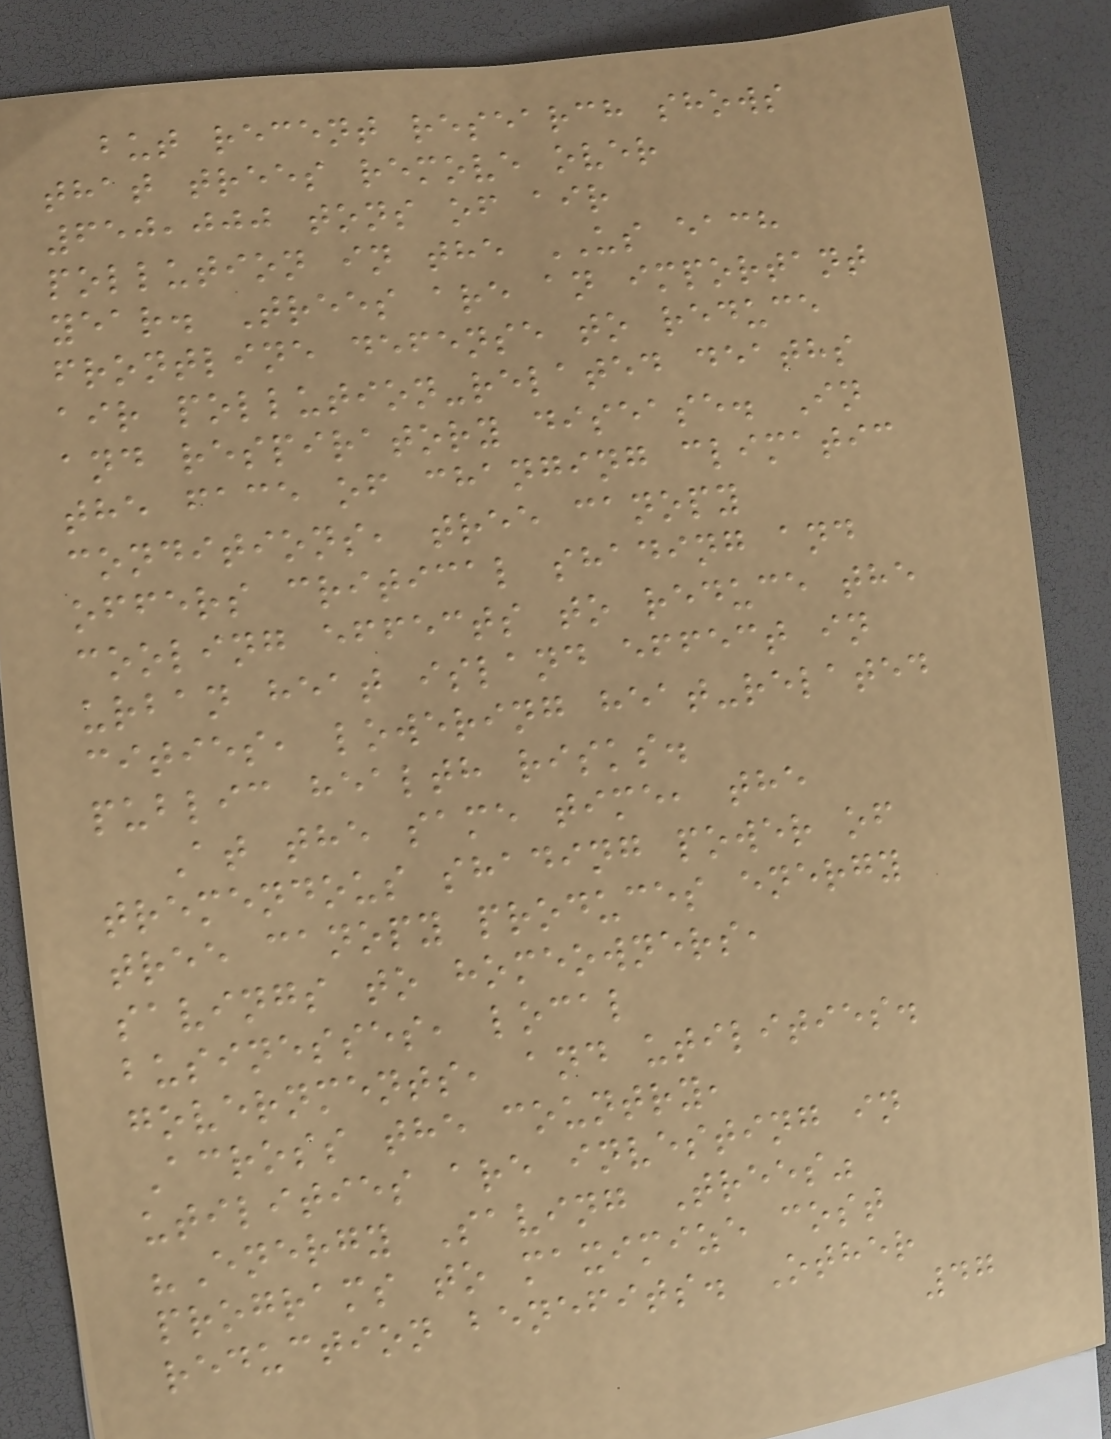but recent research shows
that trees remove over
650,000 tons of air
pollution in the US each
year. Trees are an important
frontline defense to reduce
air pollution-related deaths
and respiratory disease. In
the face of changing climatic
conditions, tree canopy
offers critical shading and
cooling effects to reduce the
urban heat island effect in
cities, lowering heat-related
public health risks.
At the same time, the
tremendous shading power of
tree canopy produces energy
savings to homeowners,
businesses, local
governments, and utilities.
Across the country,
utilities are investing in
"Energy Saving Trees"
programs to maximize cost
reduction benefits. Other
47
